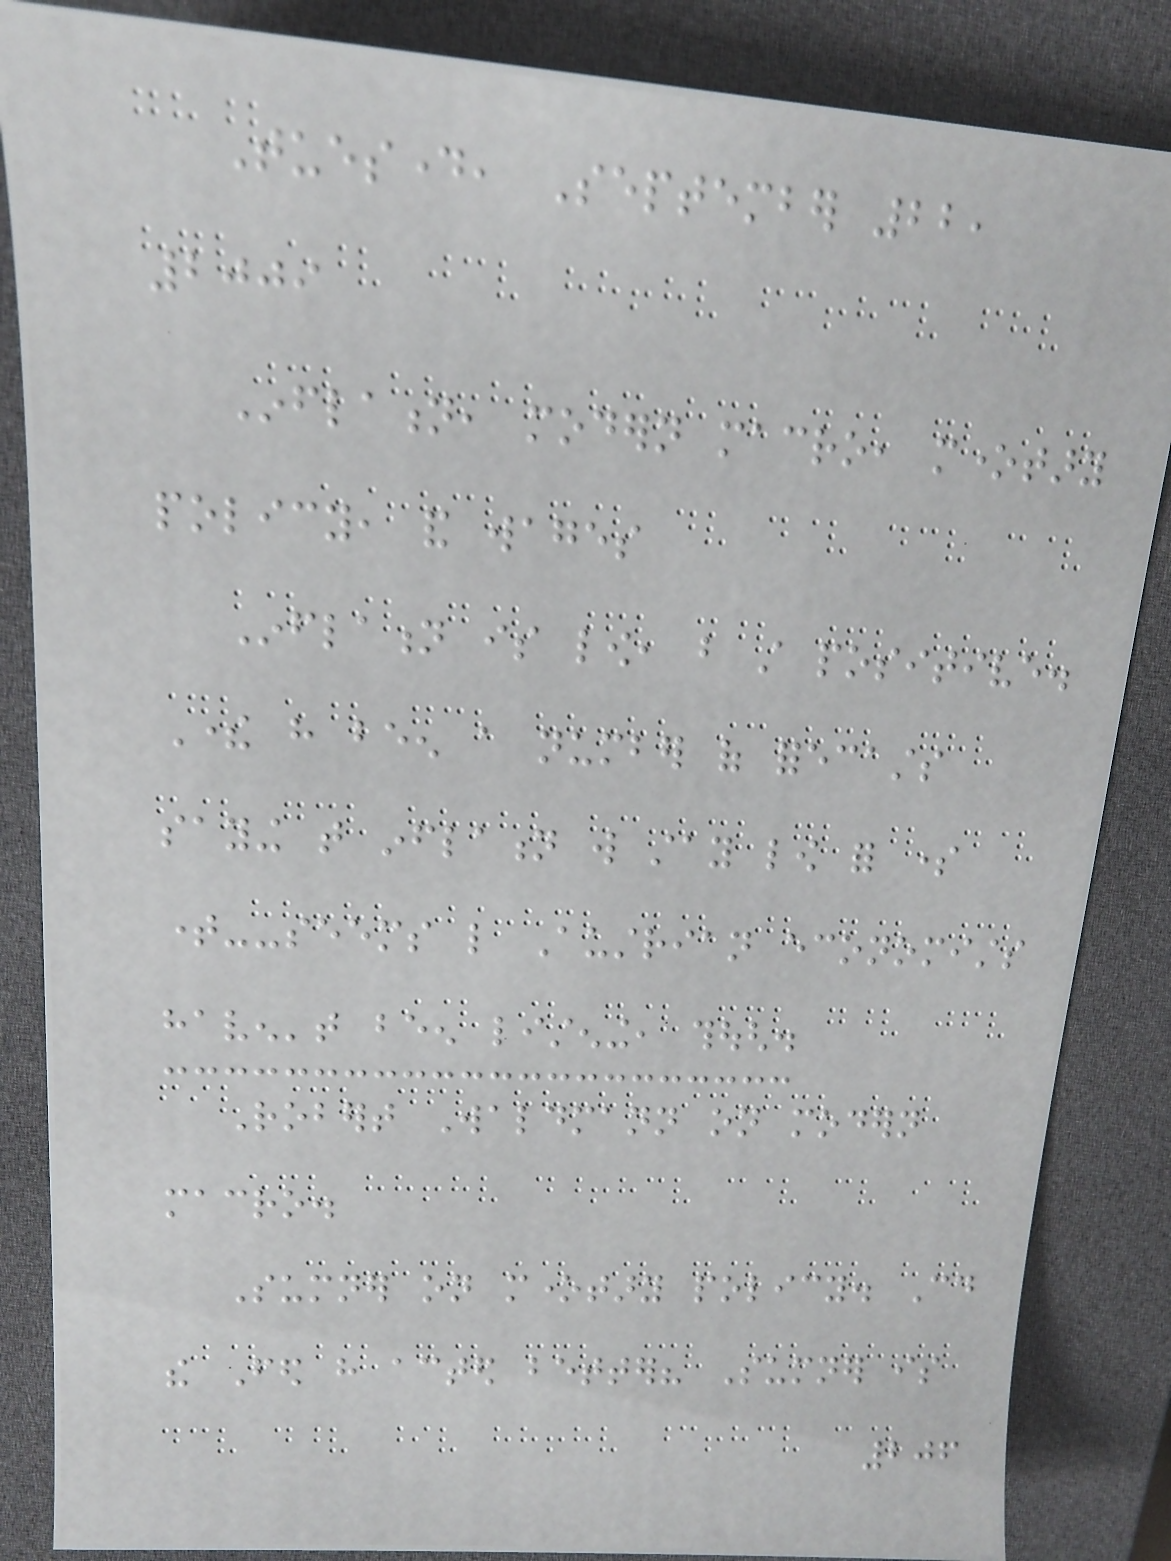Tuesday, September 22,
2009
Inflation, modern macro, monetary
policy, and wages
Inflation is low, but still positive.
There have been a number of forecasts
saying that inflation will stay low for some
time--seems like Austrian economists
haven't been listening, though.
Robert Waldmann on modern
macro.
Sumner on monetary policy. Could
the Fed have acted better? Sumner is
206
